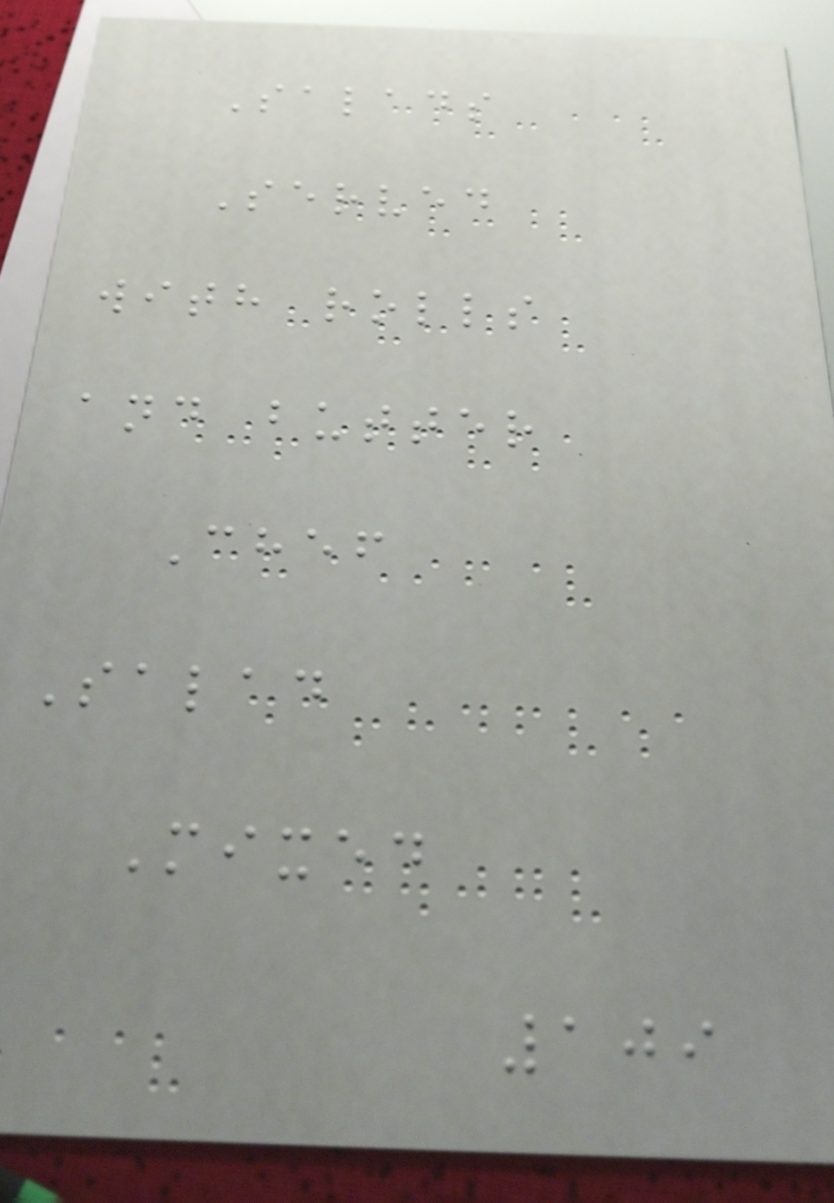Salads
Served
with rolls
and butter
Chef
Salad
Mixed
109
